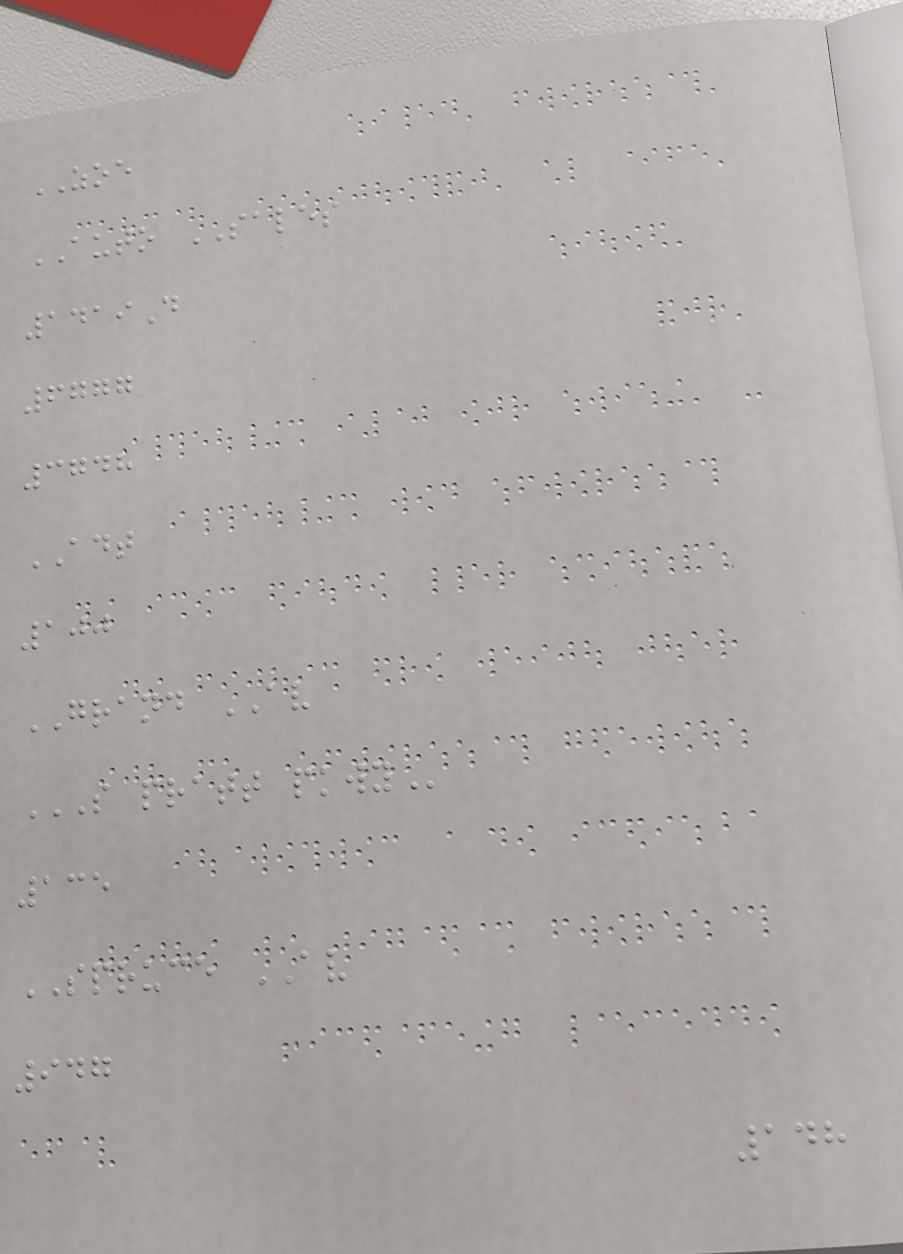ZOE
AUTO SALES
1419D
6777
3748
ADT
100
GRAND AV
S PRATT PKWY
135
SPRUCE AV
947
148
